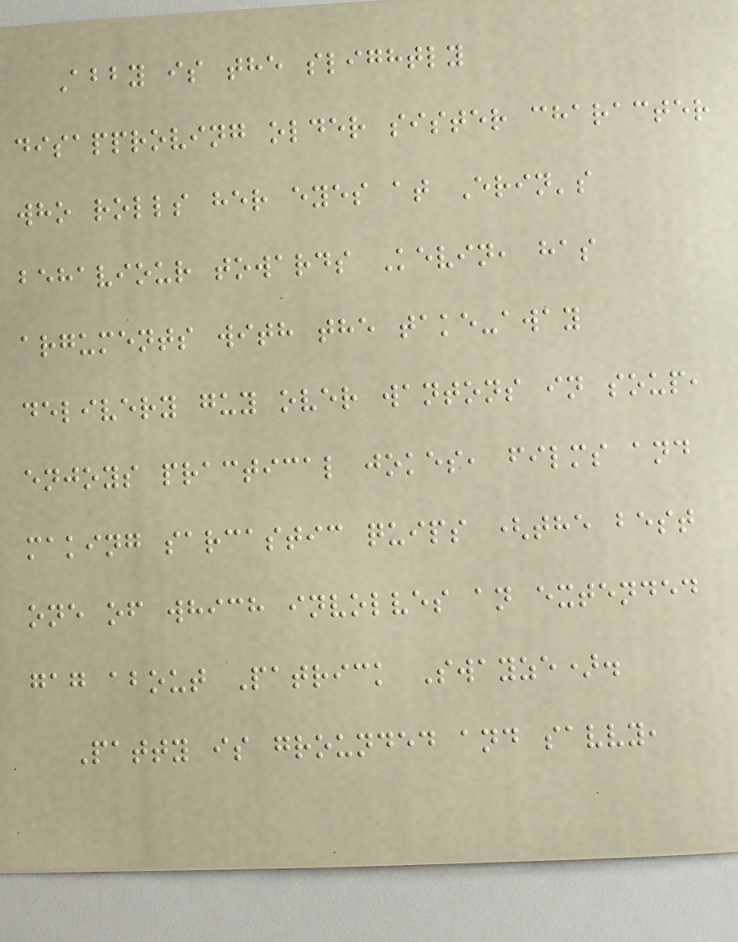Abby is the slightly
disapproving older sister character
who rolls her eyes at Erin's
behaviour towards Kevin, has
arguments with the take-away
delivery guy over wantons in soup,
enjoys practical jokes, films and
making sarcastic quips (the best
one of which involves an extended
gag about Patrick Swayze).
Patty is grounded and savvy,
